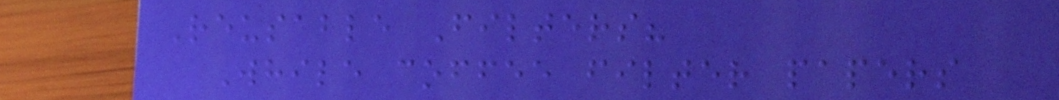Reusable Filters?
While coffee filter papers
